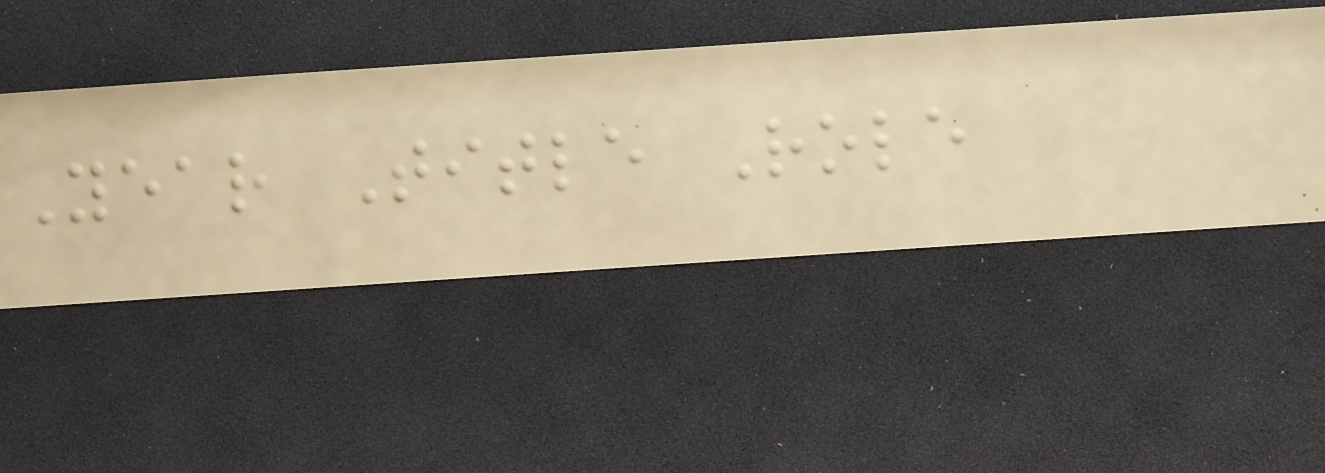Year Title Role
